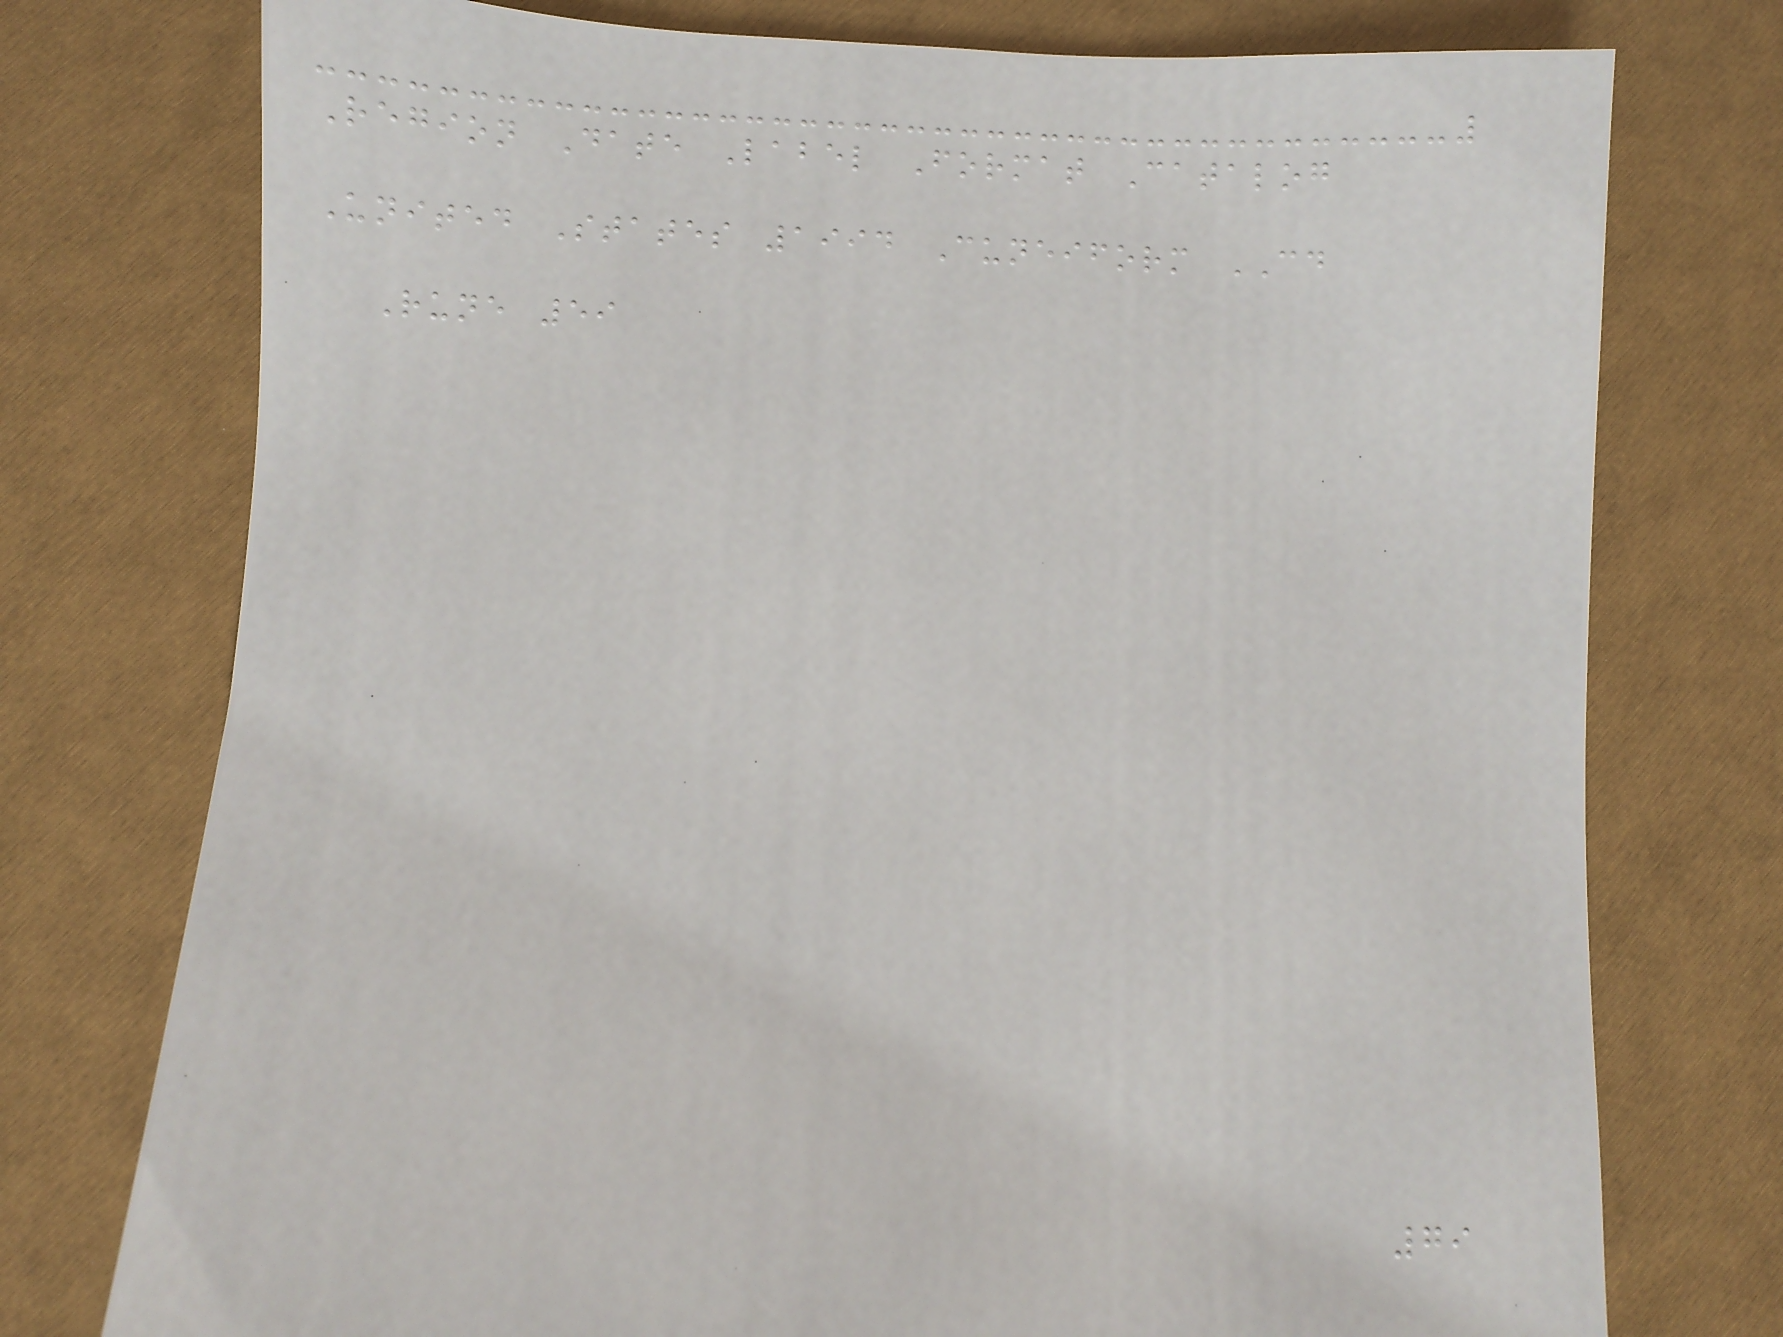Region Date Label Format Catalog
United States 1994 Cuneiform CD
Rune 59
79
